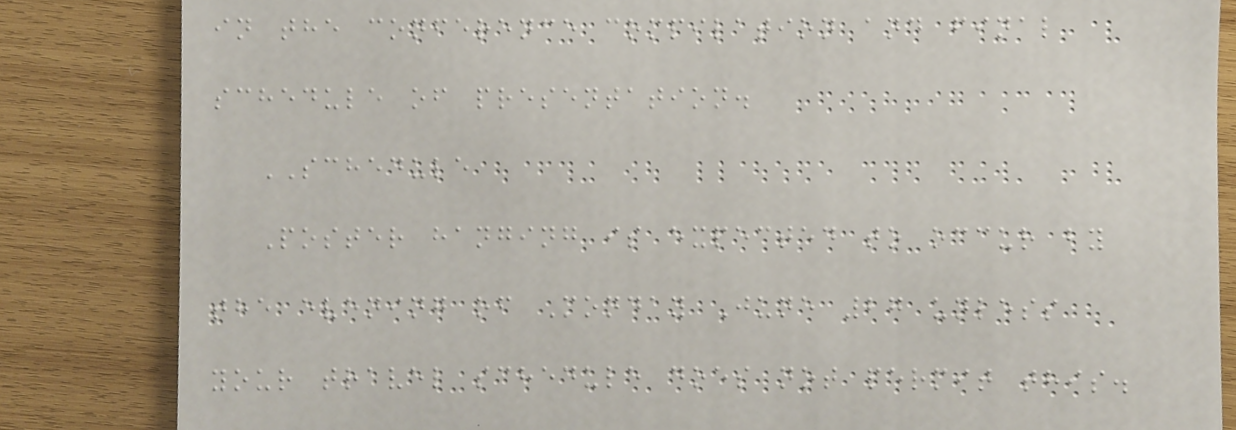in the conference compilation and final
schedule of presentation.
SCHEDULE
Poster hanging is expected to occur by
the evening of Monday June 27 unless
your travel schedule does not permit this.
